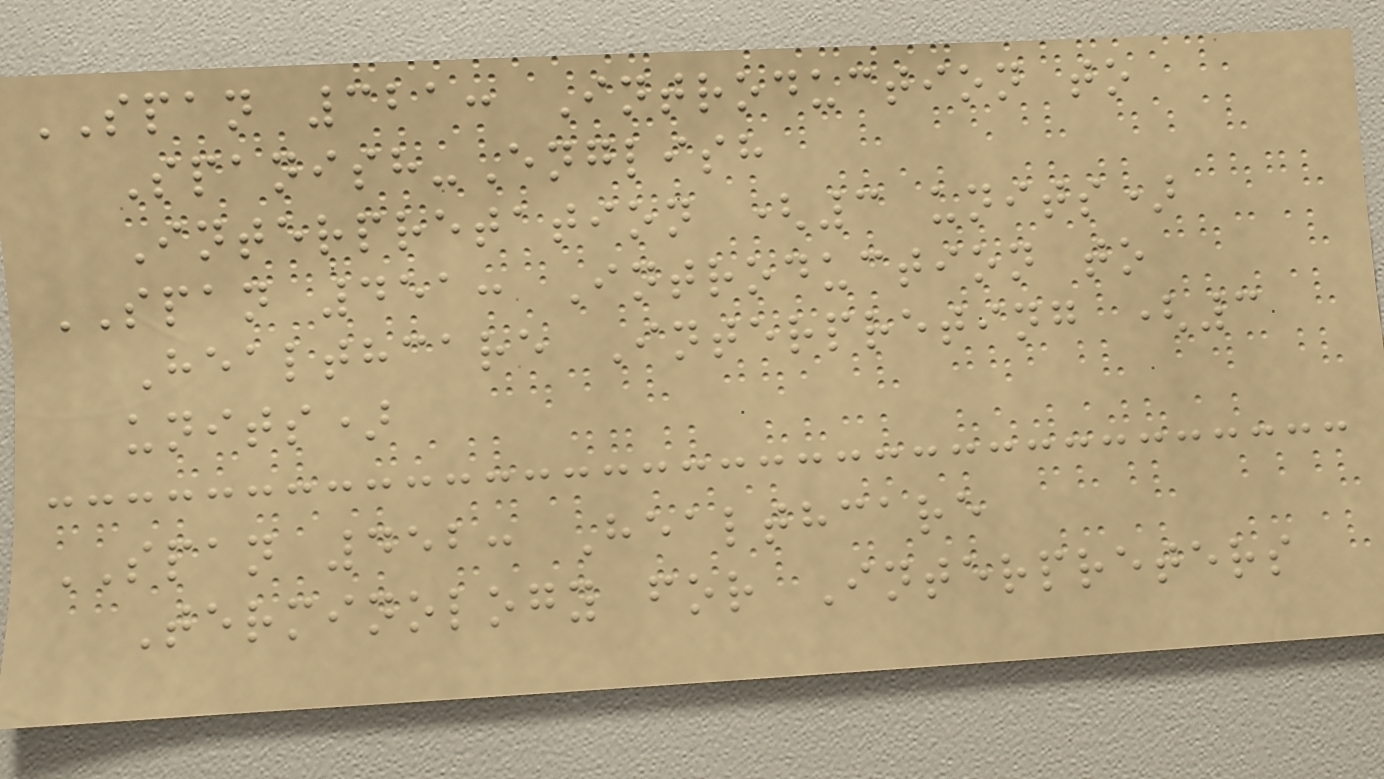SPAN 321: Introduction to
Spanish-English
Interpretation (3 units)
SPAN 451: Introduction to
Healthcare Interpreting (3
units)
SPAN 452: Healthcare
Terminology for Interpreters
